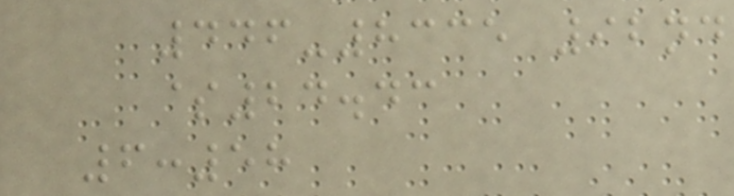446-8335 92nd
$24.43
6:58
